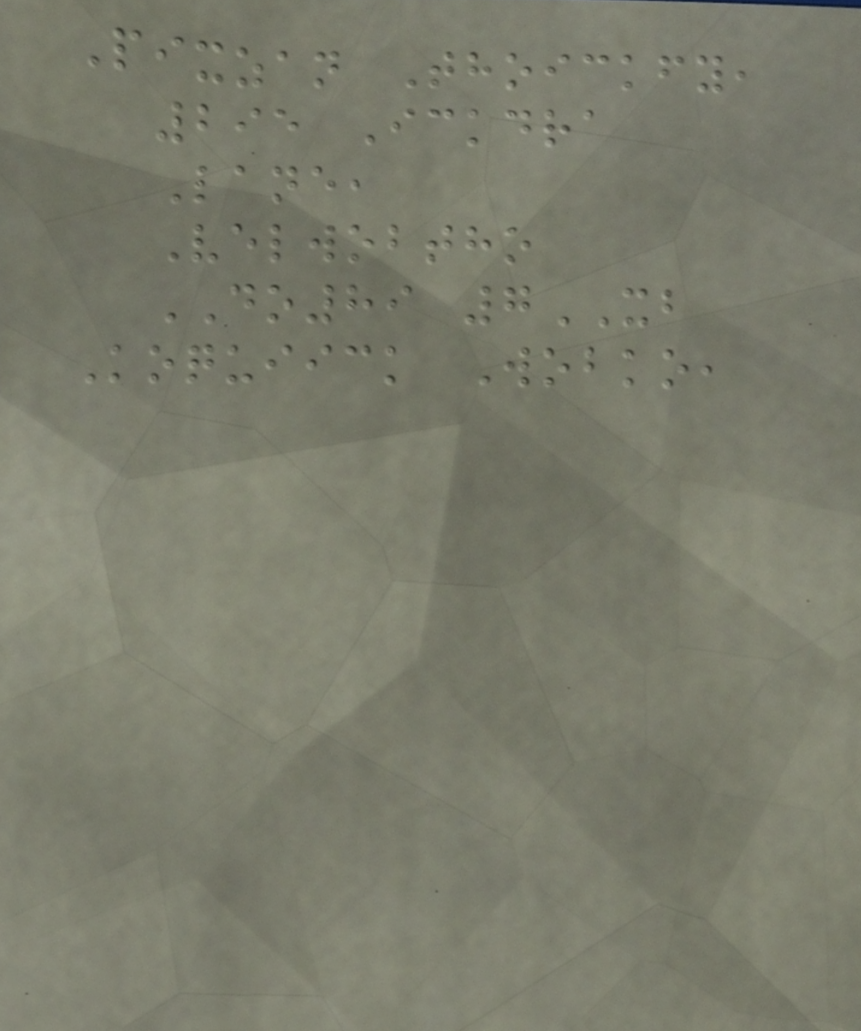Pixzan Thoickfy,
295 Ickdra
Lane,
Velwobtho
DO89 7XB
Koquiick Wobko,
